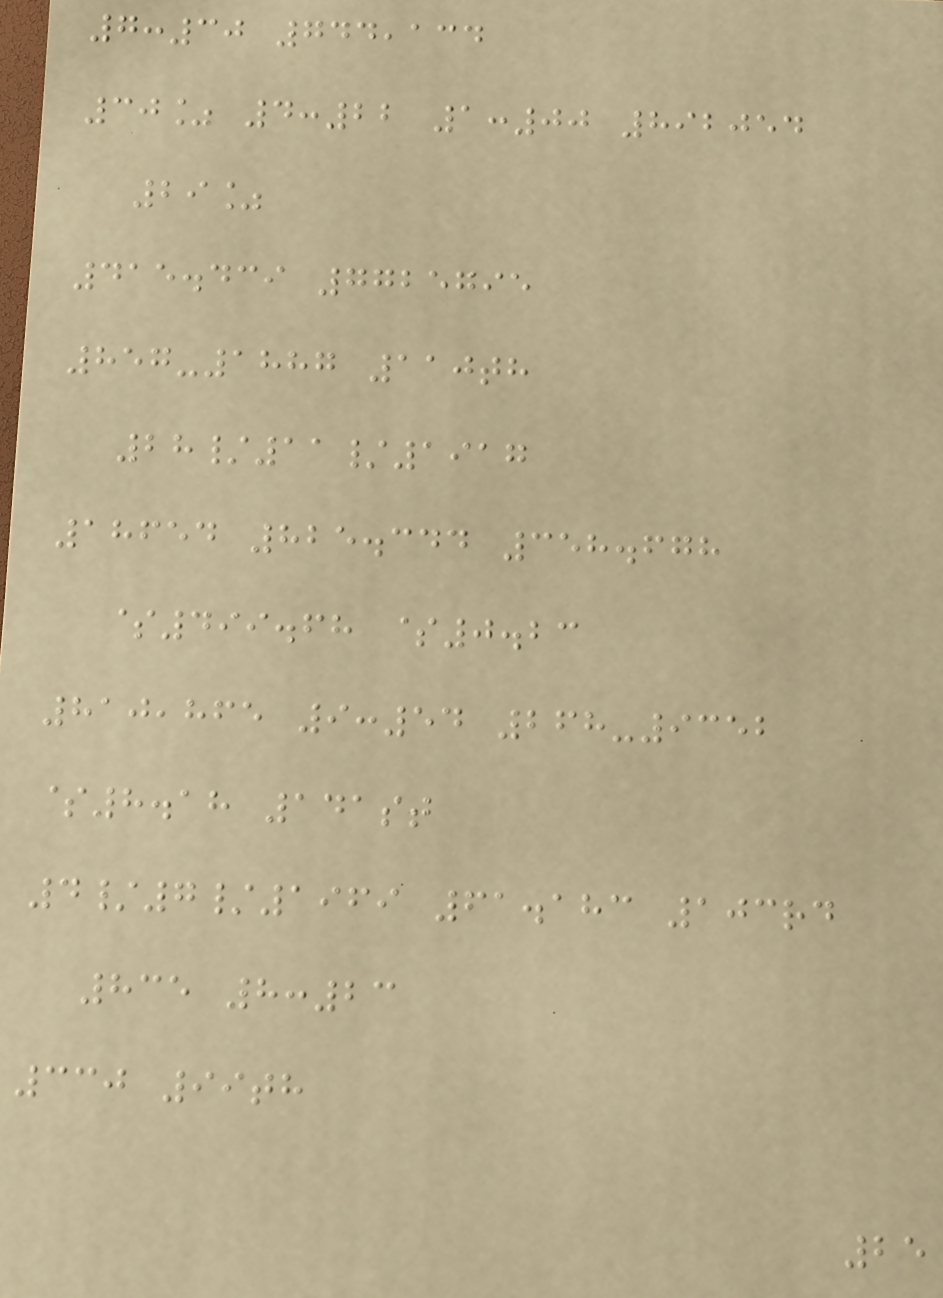7:30 744,134
30% 4:22 1:00 892054
29%
415.439 7725795
857-1887 110th
28/11/1917
18654 825.344 358.678
$499.68 $0.23
810,865 9:54 268-9352
$8.18 141st
4/7/1969 61.183 103rd
835 8:23
330 99th
25
